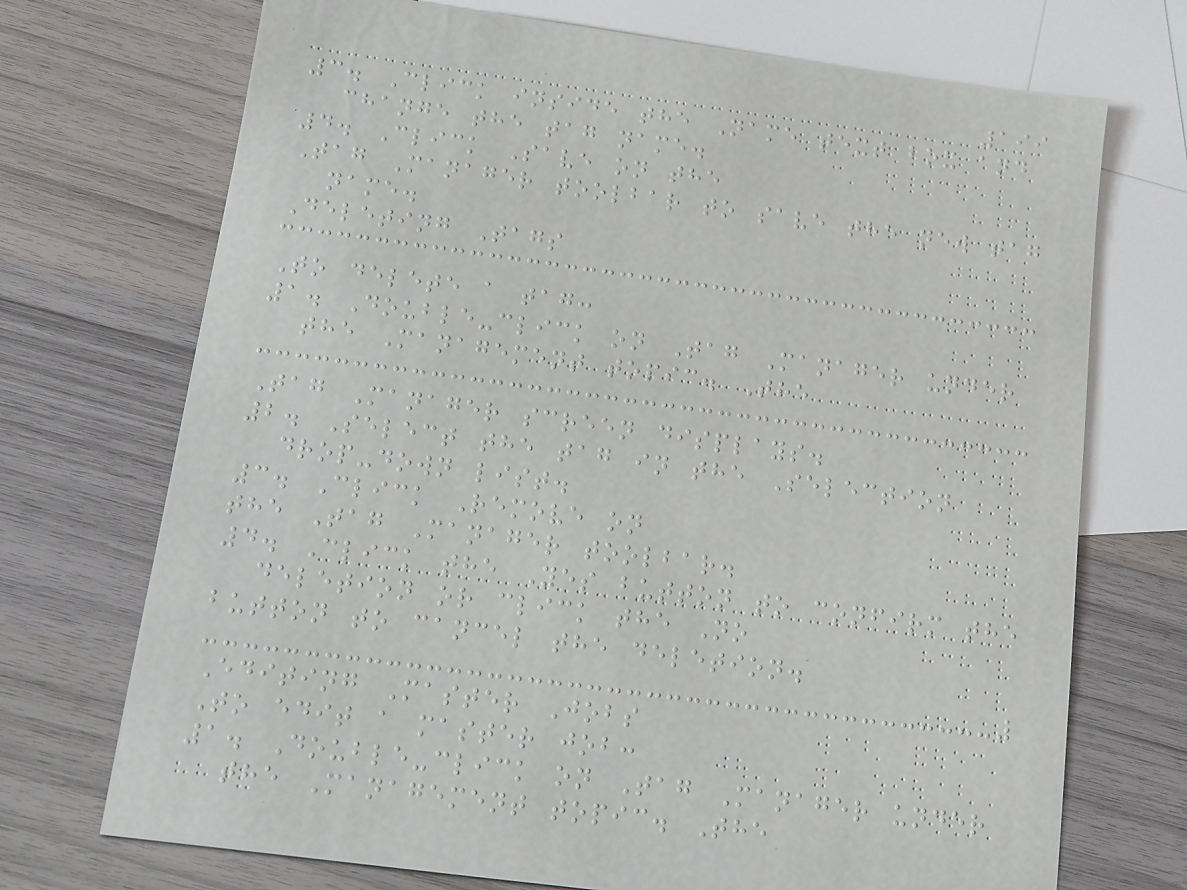199
3. Click inside the Name text box and
change the tag name.
4. Click Save on the
Tag Manager toolbar to save the new tag
name.
Deleting Tags
To delete a tag:
1. Double-click on Tag Manager under
the Management topic. The
Tag Manager screen displays.
2. Select the tag in the Selection
drop-down list.
3. Click Remove on
the Tag Manager toolbar.
4. Click the Yes button to confirm the
deletion or click the No
button to cancel the deletion.
Editing Master Jobs
To edit a master job:
1. Double-click on Tag Manager under
the Management topic. The
